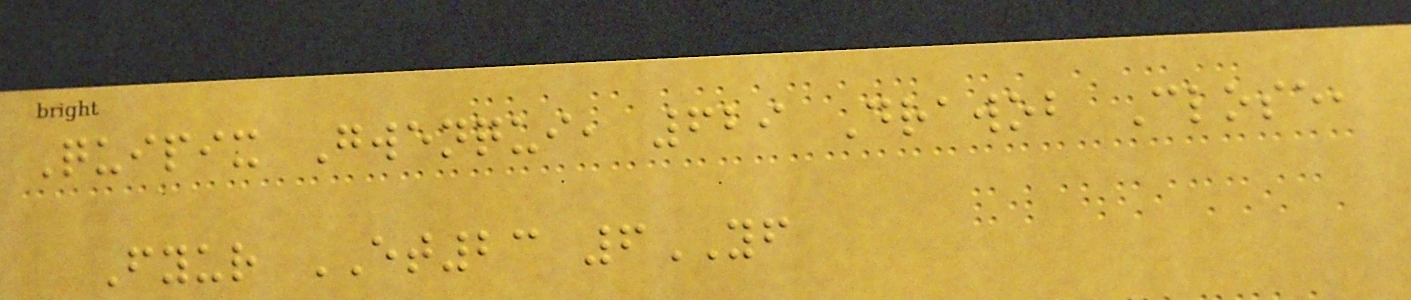Quipix Gwenqui, 629 Drawob Close,
Fyur ET23 6YF
